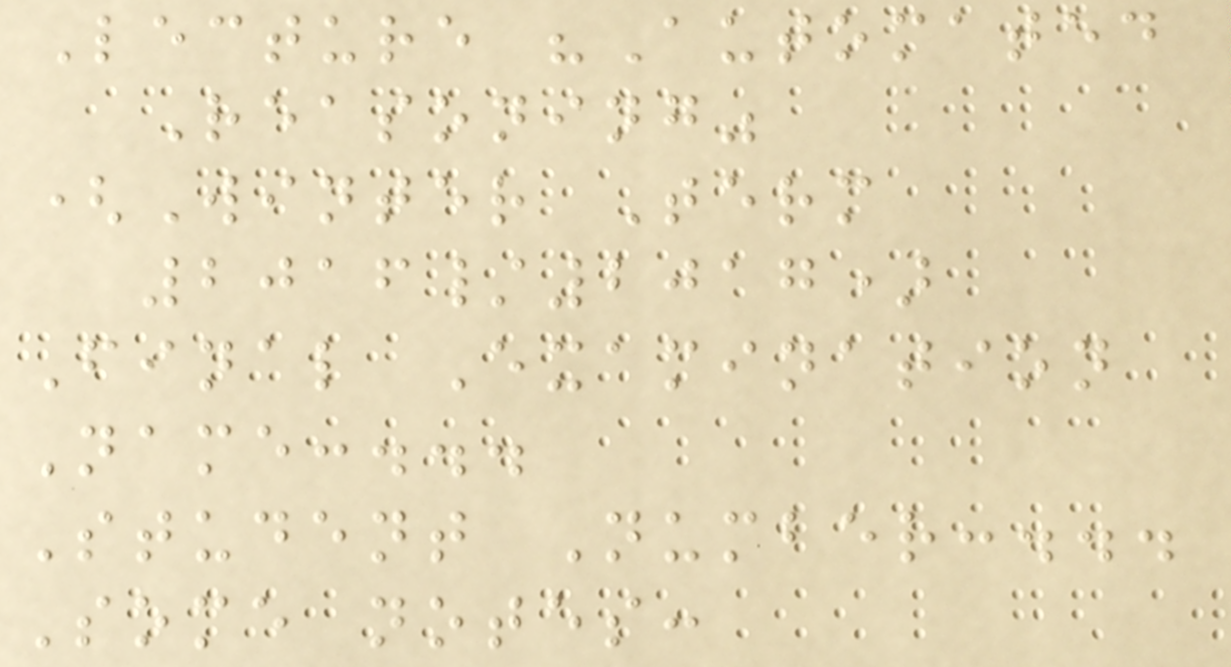Lecture "Automated
Reasoning"
(Winter Term
2016/2017)
Final Examination
Name:...
Student Number:...
Some notes:
